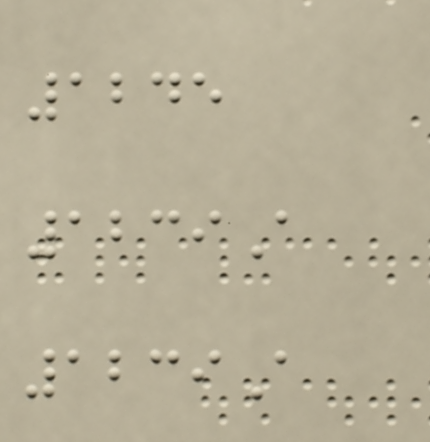1245
1239A
1239A
